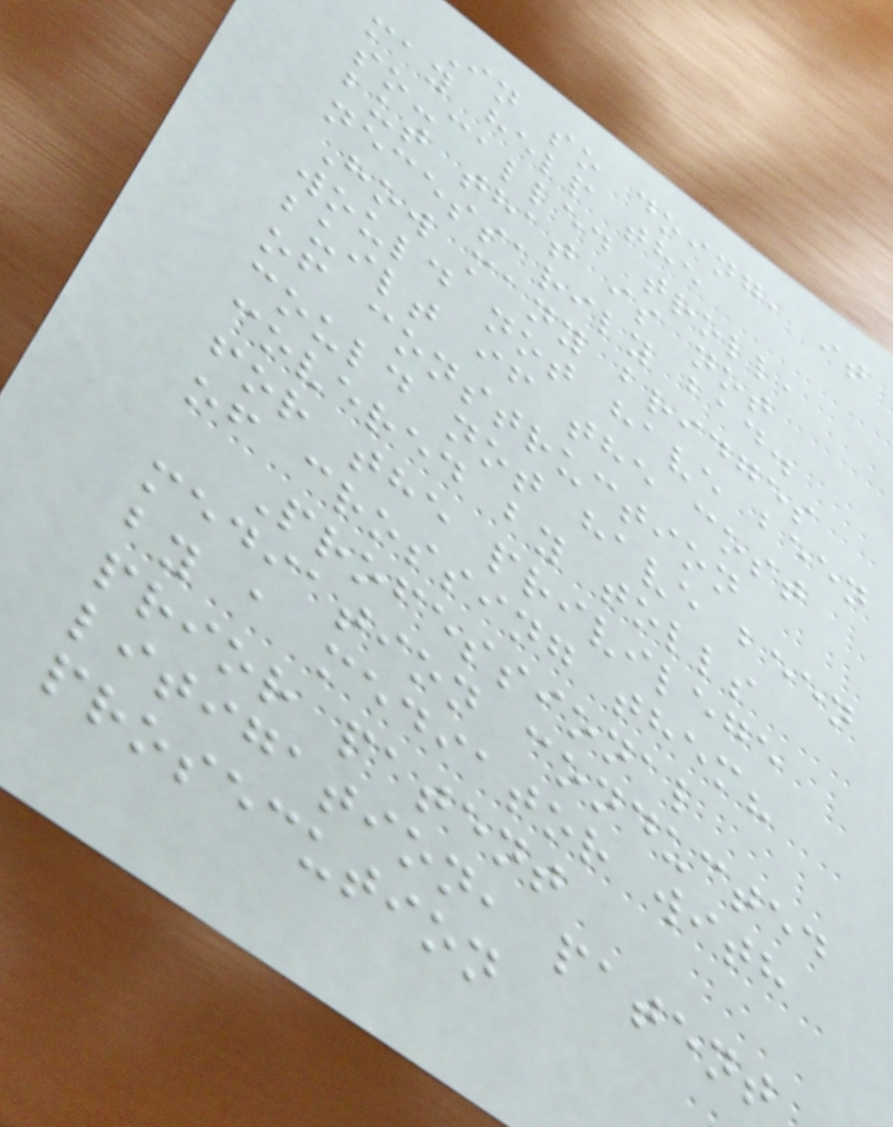In so doing, it
may help the
so-called troll,
but that is not
necessarily bad.
How many bridges
would not have been
built if the cost
of construction
could not have been
covered by tolls
for the privilege
of crossing them?
Professional
mediation conducted
by a mediator with
prior patent
litigation, patent
prosecution
